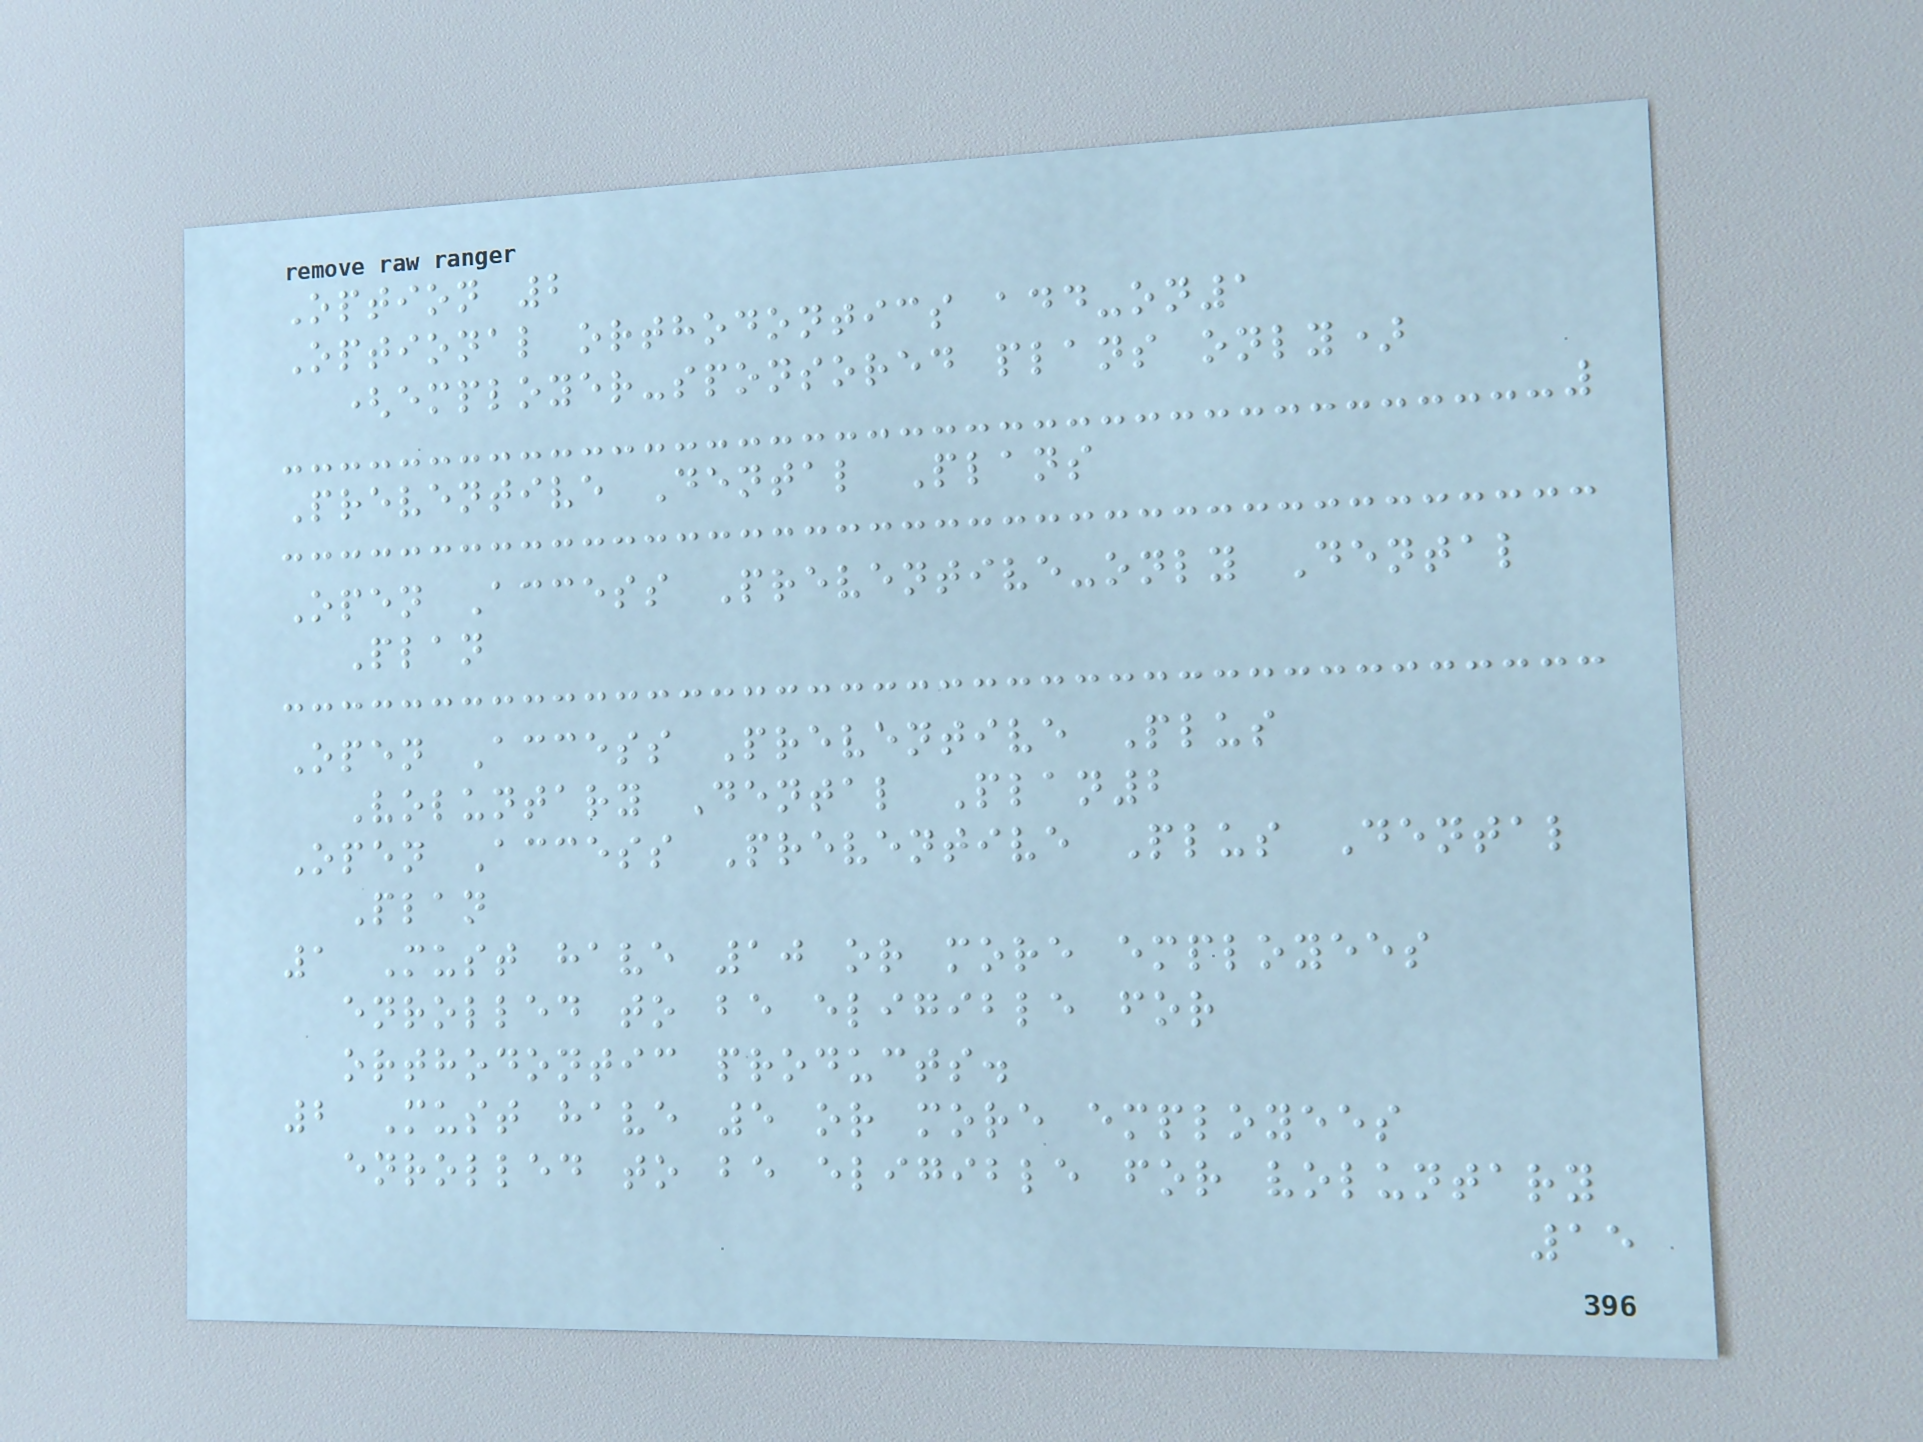Option 2
Optional orthodontics add-on1
(employer-sponsored plans only)
Preventive Dental Plans
Open Access Preventive-only Dental
Plan
Open Access Preventive Plus
Voluntary Dental Plan2
Open Access Preventive Plus Dental
Plan
1 Must have 10 or more employees
enrolled to be eligible for
orthodontic products.
2 Must have 5 or more employees
enrolled to be eligible for voluntary
15
